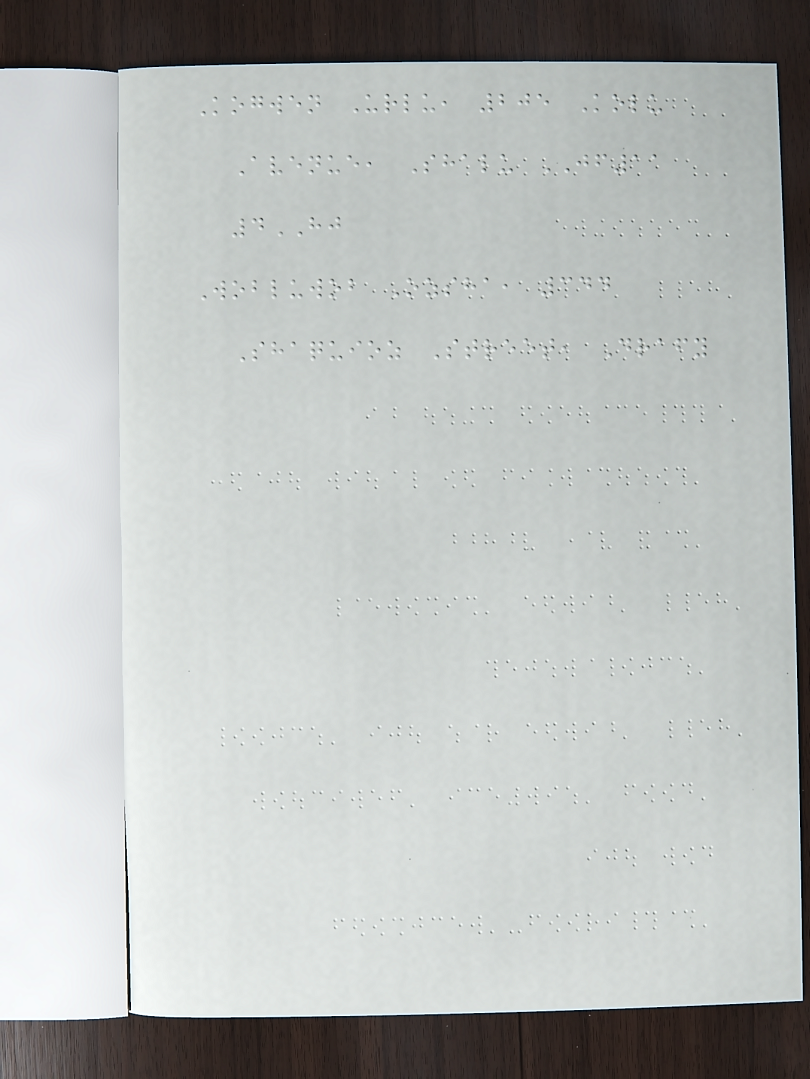Kogwen Urlu, 205 Kolu
Avenue, Shalu JF11
4HJ
Wobluwob Ozsha, 344
Shaquioz Street, Drafy
